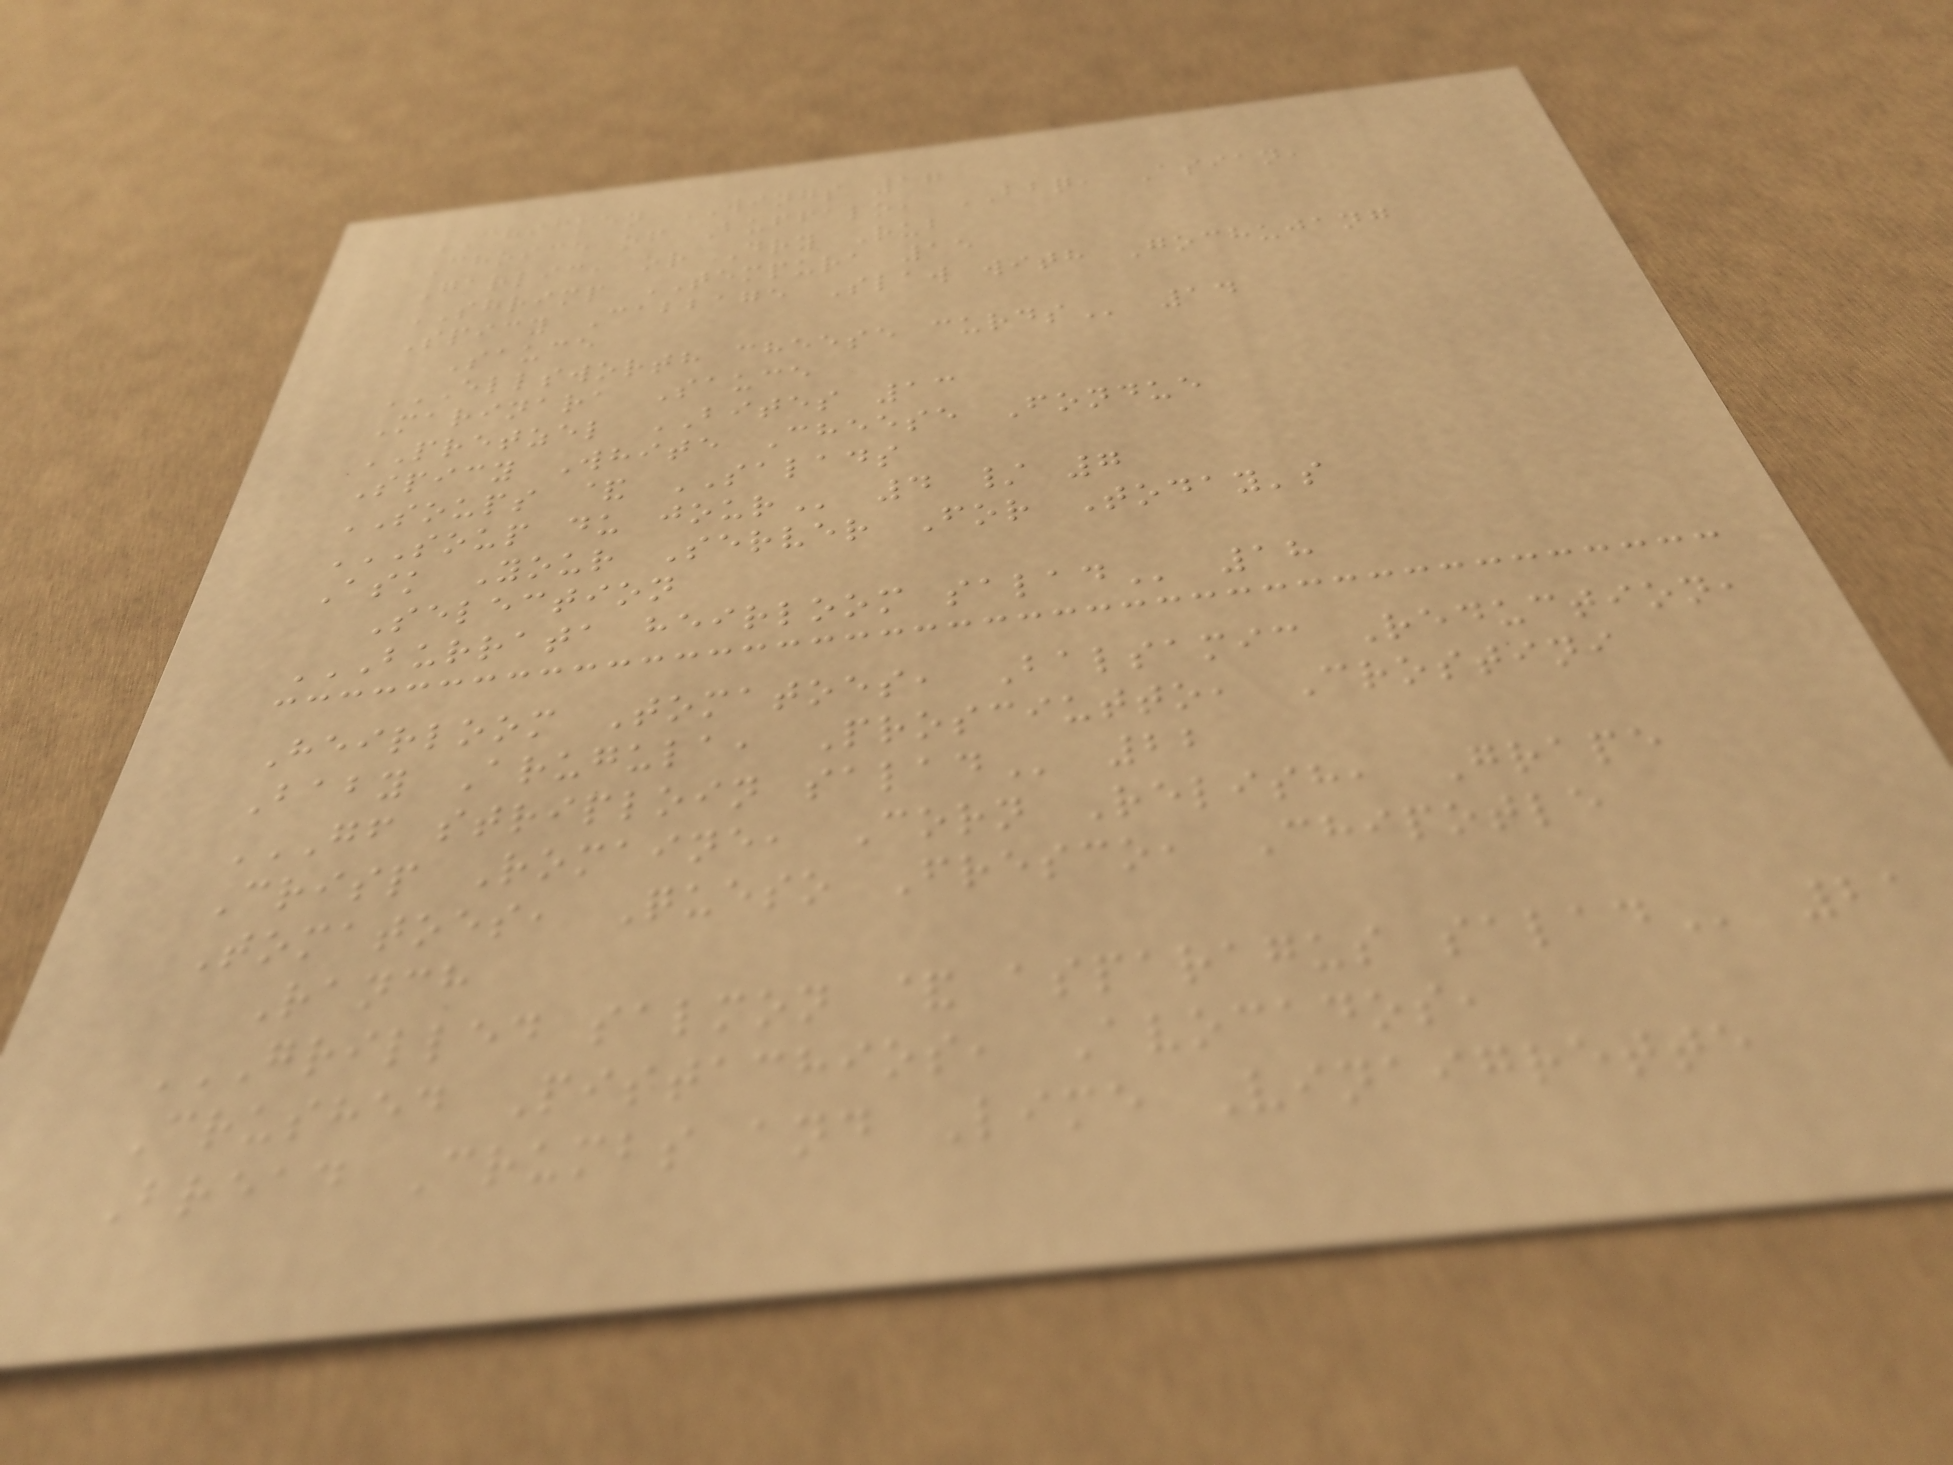CHICKEN WINGS 17
Choice of Buffalo, BBQ, Asian,
Garlic, or Dry Rub
SHRIMP TEMPURA 15
Spicy Cabbage Slaw with Gochujang
Sauce
ELLSWORTH CHEESE CURDS 14
Marinara Sauce
PRETZEL BITES 13
Spicy White Cheese Fondue
SOUPS & SALADS
SOUP DU JOUR 4 / 7
Ask Your Server For Today's
Selection
BURRATA HEIRLOOM SALAD 18
Heirloom Tomatoes, Balsamic Reduction,
Baby Arugula, Prosciutto, Crostini
GF STRIPLOIN SALAD 22
Crisp Romaine, Corn Relish, Grape
Tomatoes, Queso Fresco, Chipotle
Ranch
GRILLED SALMON & ASPARAGUS SALAD 21
Crushed Pistachios, Avocados,
Bread Crumbs and Lime Vinaigrette
